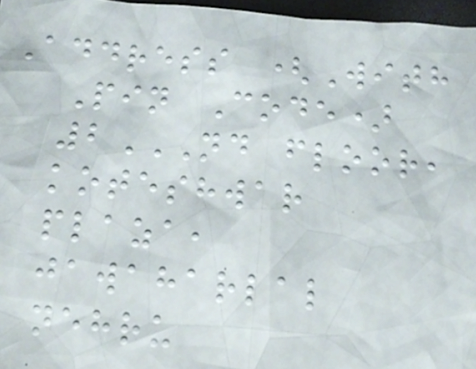Address (With
Pin Code)
2ND FLOOR,
KOTESHWAR
PLAZA,
JAWAHARLAL
NEHRU
